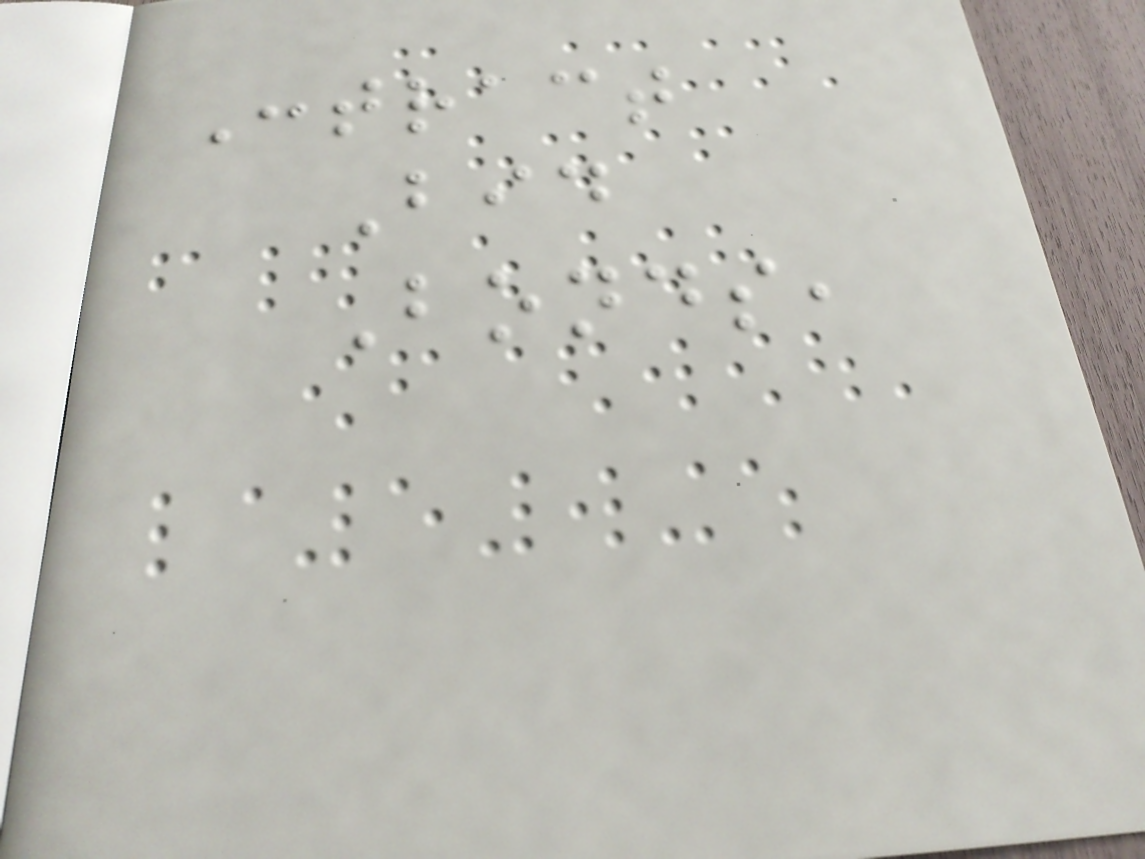Contract
Bid
Bonds,
